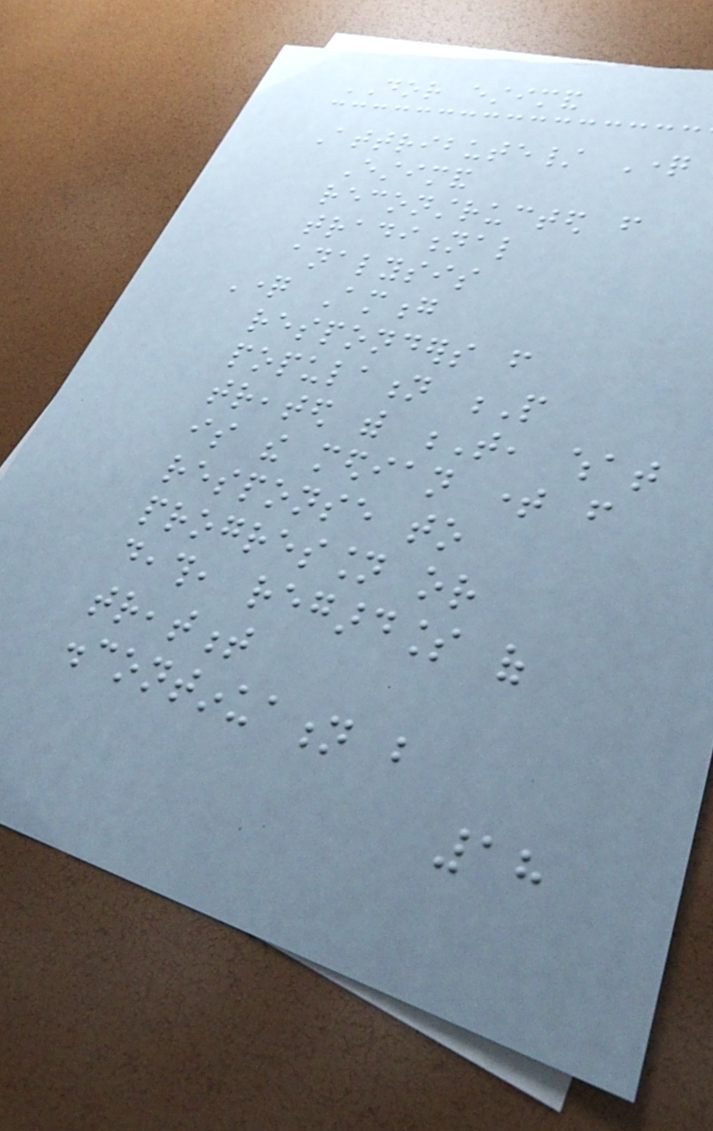DOR estimand
Attribute/ Question
Estimand
reconstructed from
traditional
analysis
Question Among
responders from
population P
treated with T, what
is the median time from
response to
progression or
death, regardless of
treatment
discontinuation but
18
